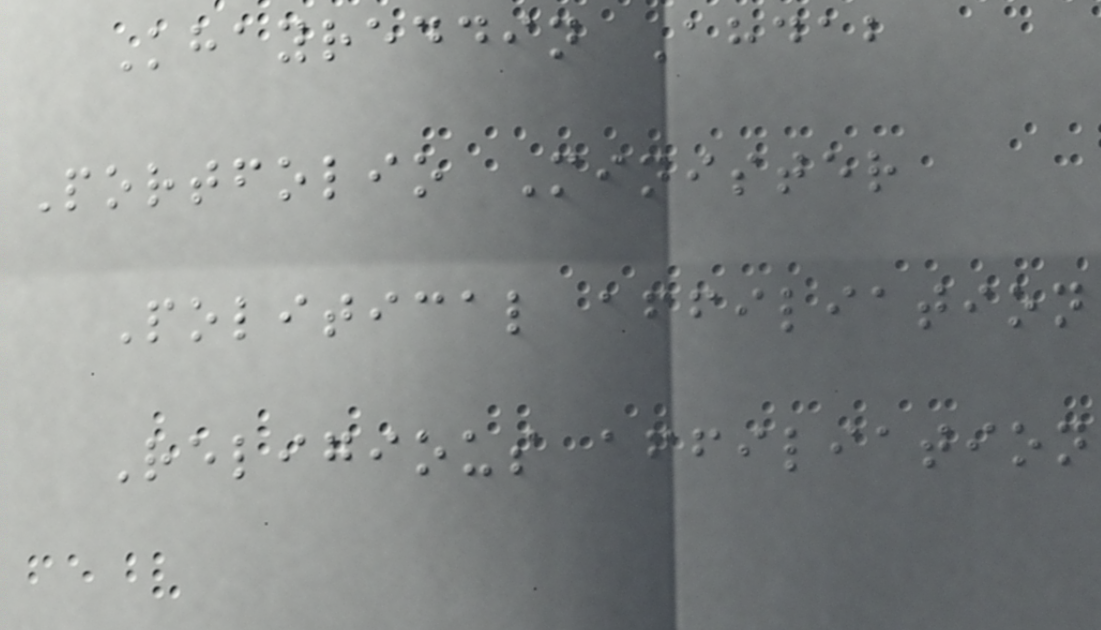Khayreddin Ahdab
Portfolio Minister
Political affiliation
Religious affiliation
